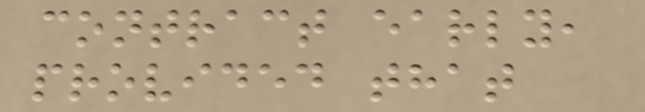contract early,
provided that
